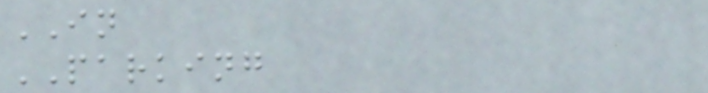IN
PARKING
